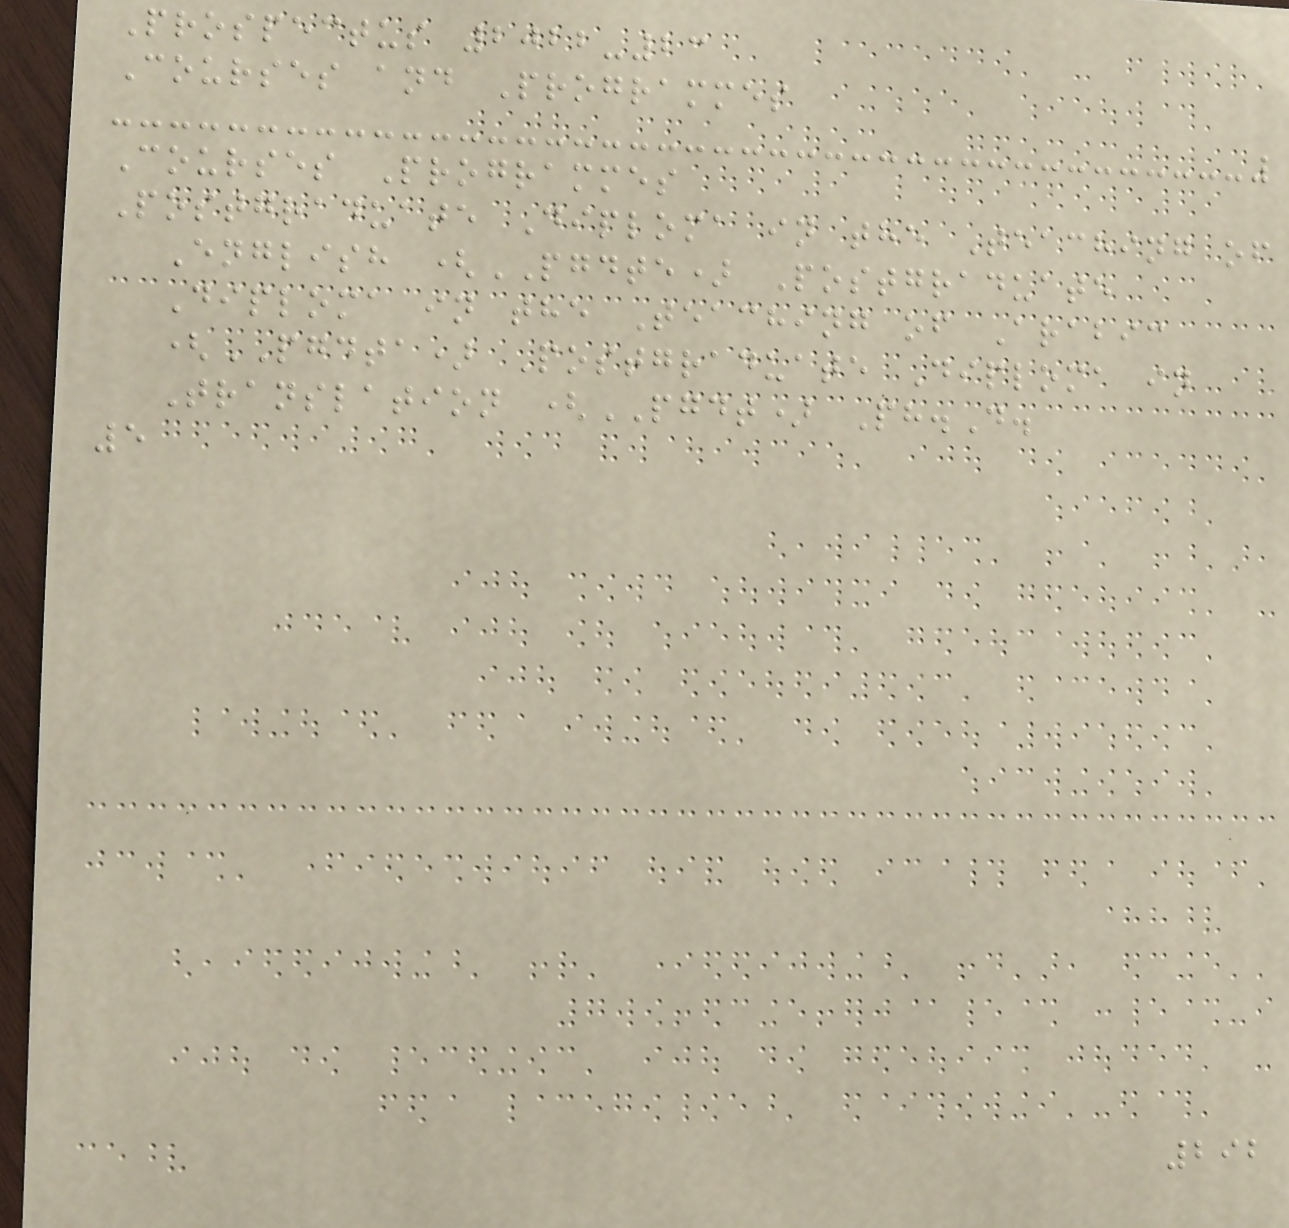Prospectus 2022-23
Courses and Programmes
Courses Programmes
Postgraduate Diploma in the Teaching of
English (PGDTE) Postgraduate
Diploma in the Teaching of Arabic
(PGDTA) Postgraduate Diploma in
Translation (PGDT) Ph.D.
5
292
